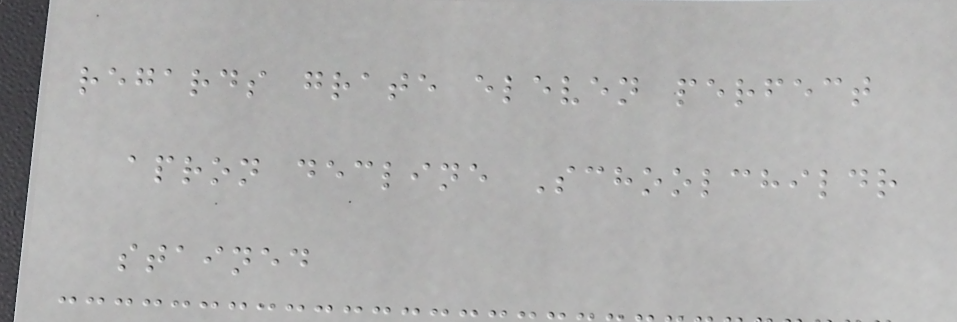regards grate eleven perfect
apron decline Schoolchildr
stained
